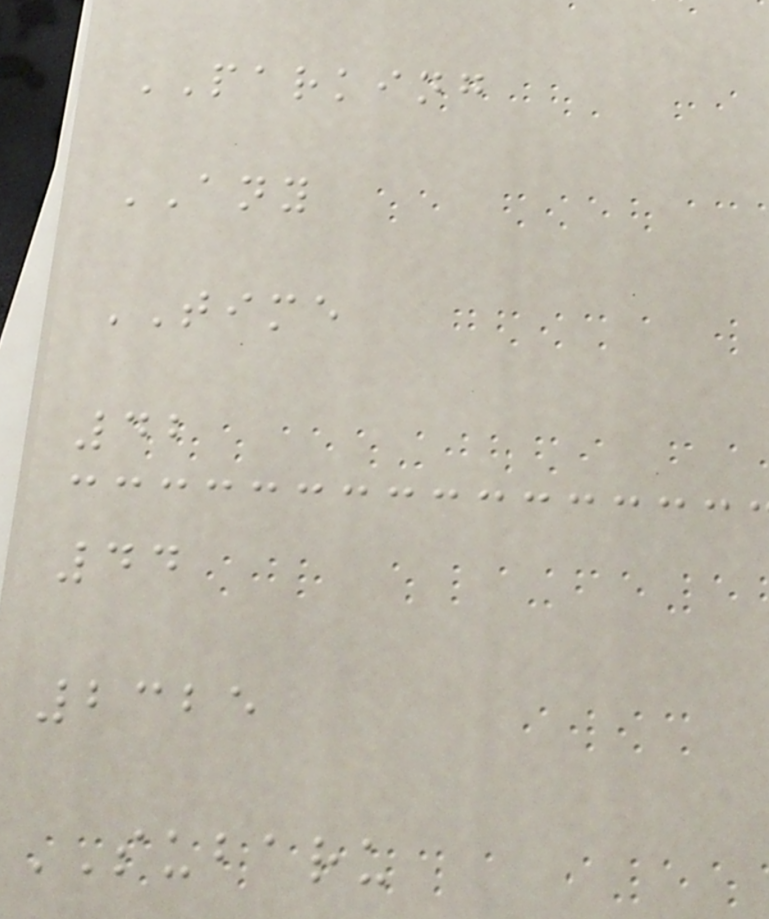PARKING
ANY
TIME
42
44
2325
SUBARU
